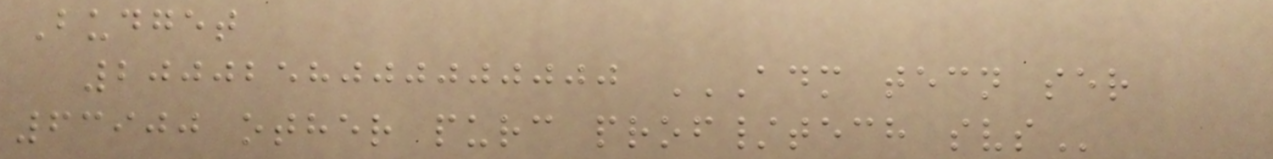Budget
2000258000000000 ADM TECN SER
63900 OTHER PURC PROF/TECH SVS
